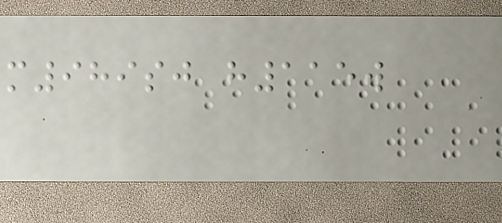m989sj h115w
